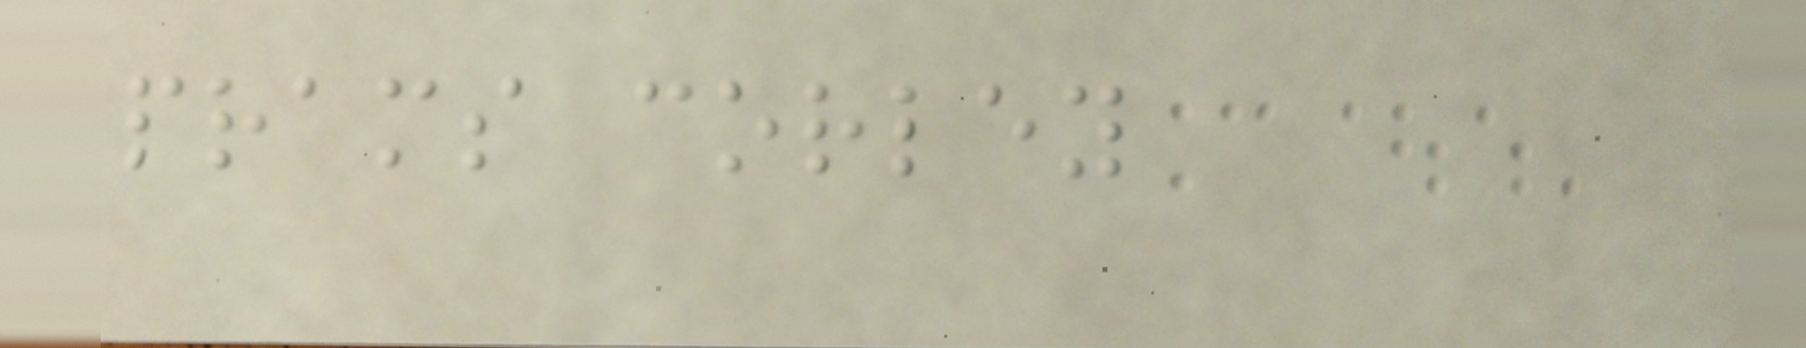prams corley
